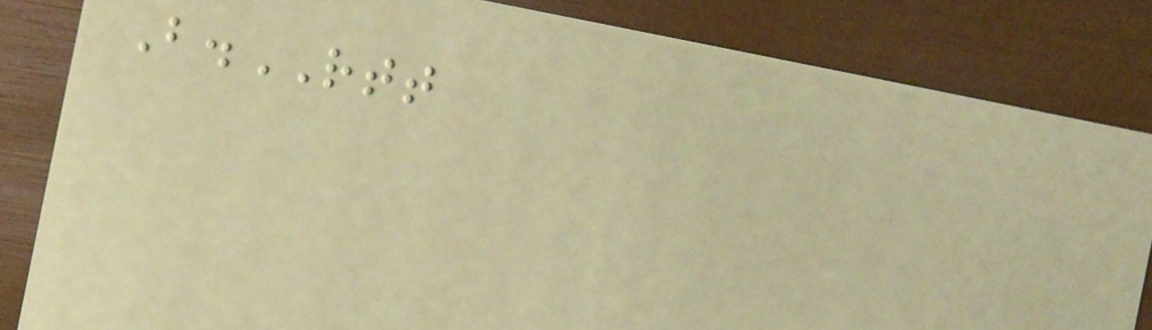B.RTT
